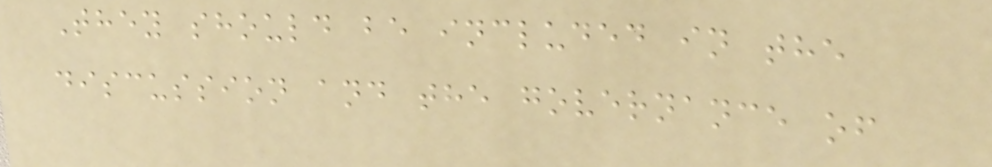They should be included in the
discussion and the governance of
